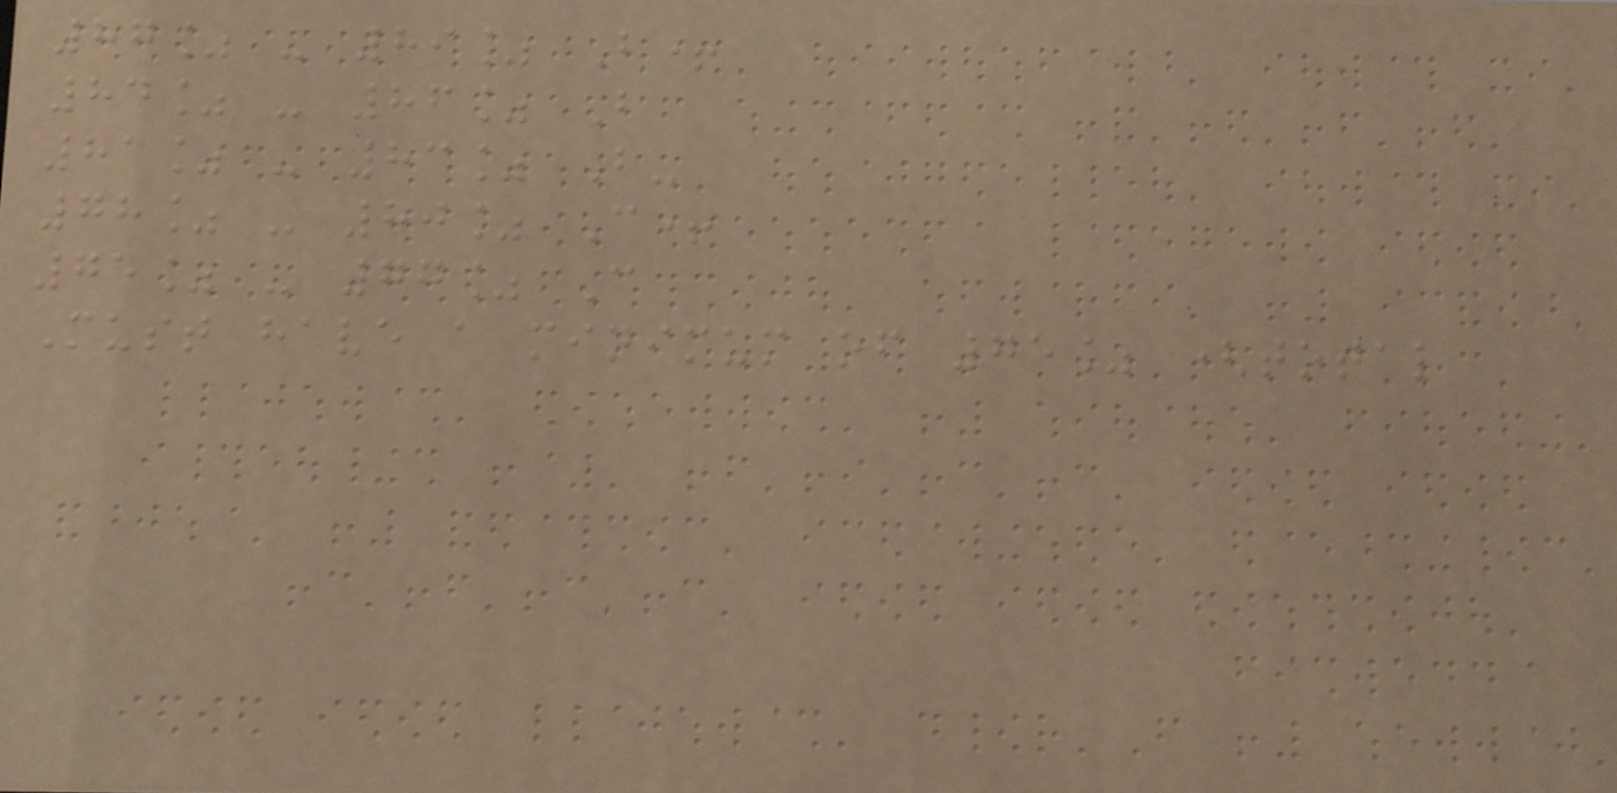87% - 89% B+
84% - 86% B
81% - 83% B-
78% - 80% C+
75% - 77% C
Must have a minimum of 75% (total
